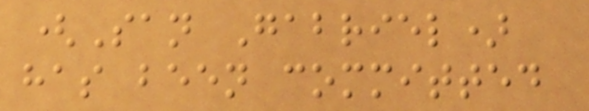(San Gabriel)
has been committed
